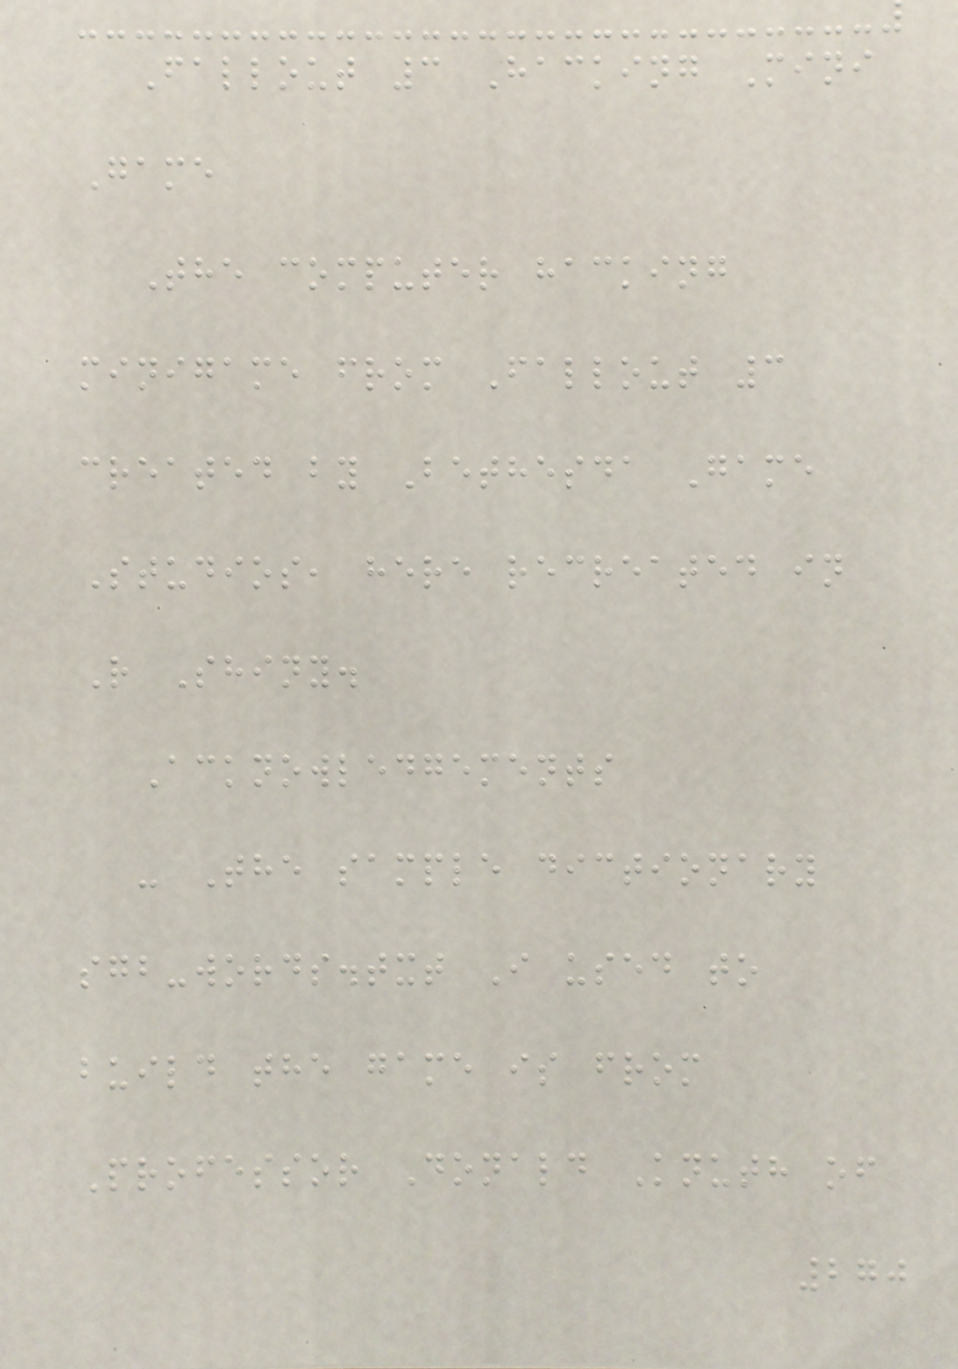Fallout 3 Hacking Mini
Game
The computer hacking
minigame from Fallout 3
created by Bethesda Game
Studios, here recreated in
R Shiny.
Acknowledgements
- The sample dictionary
sgb-words.txt I used to
build the game is from
Professor Donald Knuth of
270
